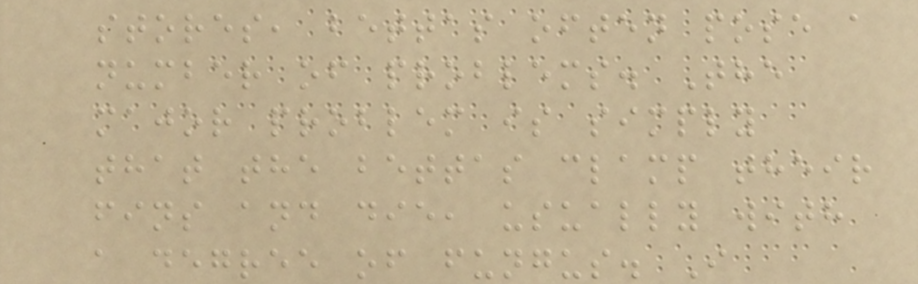stores, bettas often pose a
number of problems. The
major problem is simply
that the bettas clamp their
fins and die, usually with
a degree of fungus. I
